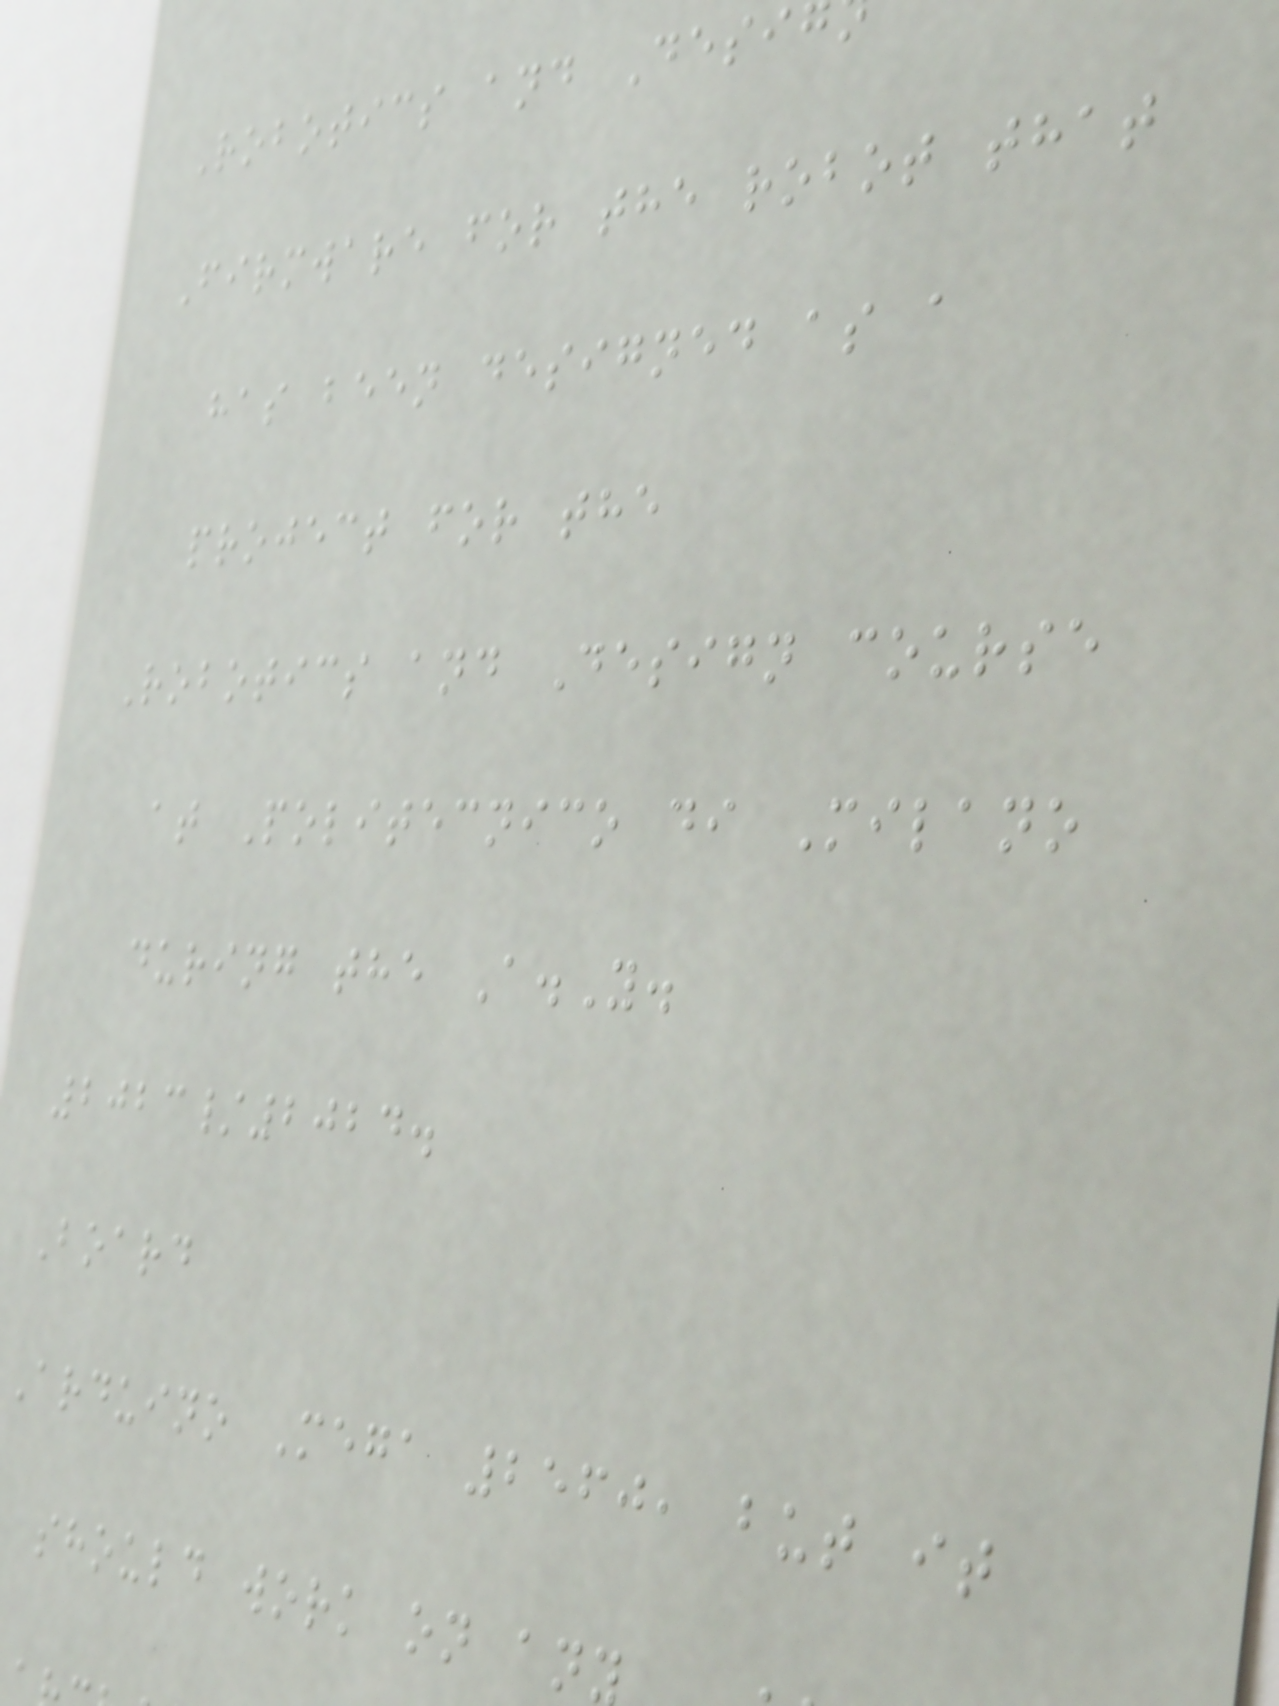Robotics and Desi
Firmware for the robot that
has been designed as a
project for the
Robotics and Design course
at Politecnico di Milano
during the A.Y.
2023/2024.
Board
Arduino Mega 2560, but it
should work on any
